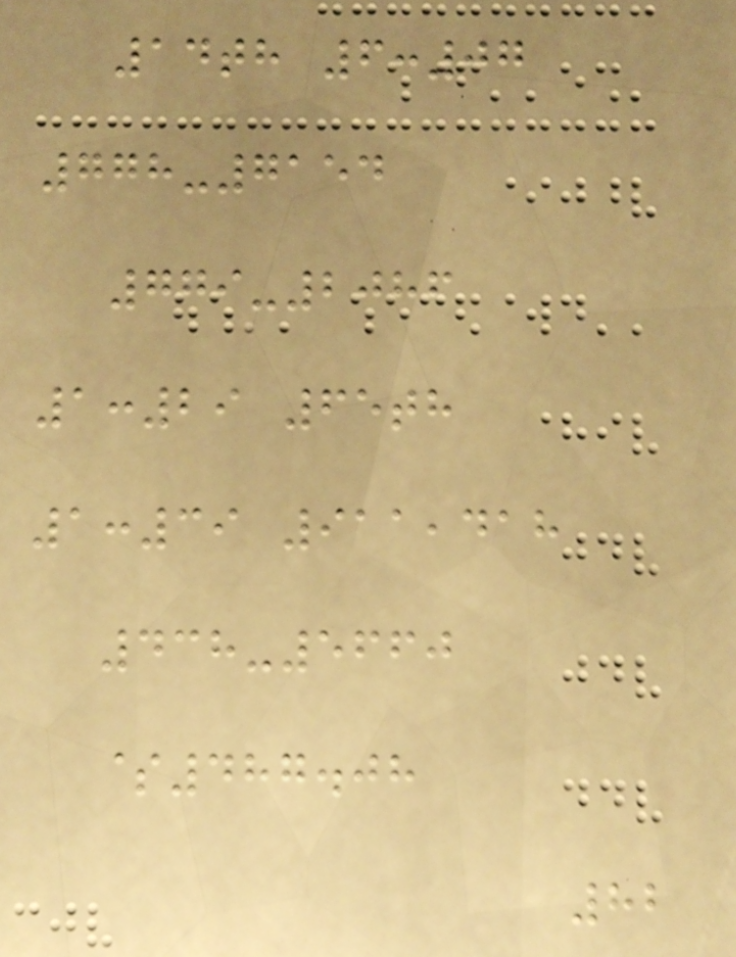14th 6:07
778-7154
779-2086
1:29 65th
1:39 911,418
438-5660
$487.08
82
